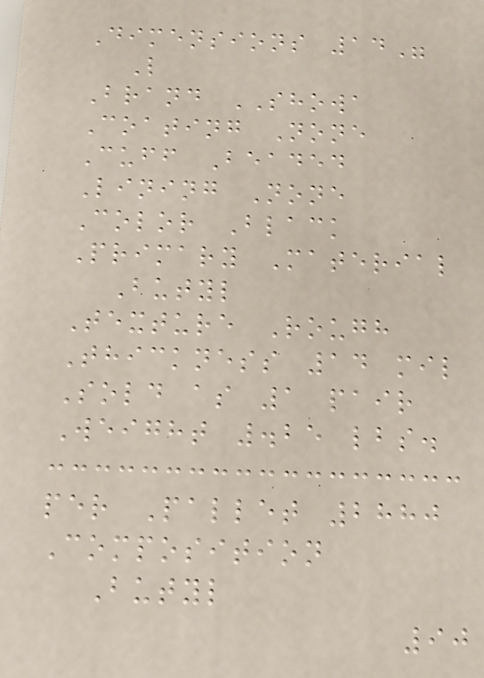Dimensions 14"
L
Brand SHOWA
Coating None
Cuff Beaded
Lining None
Color Black
Primary Material
Butyl
Texture Rough
Thickness 14 mil
Sold as 1 pair
Weight .25 lbs.
per Pallet 2880
Composition
Butyl
90
